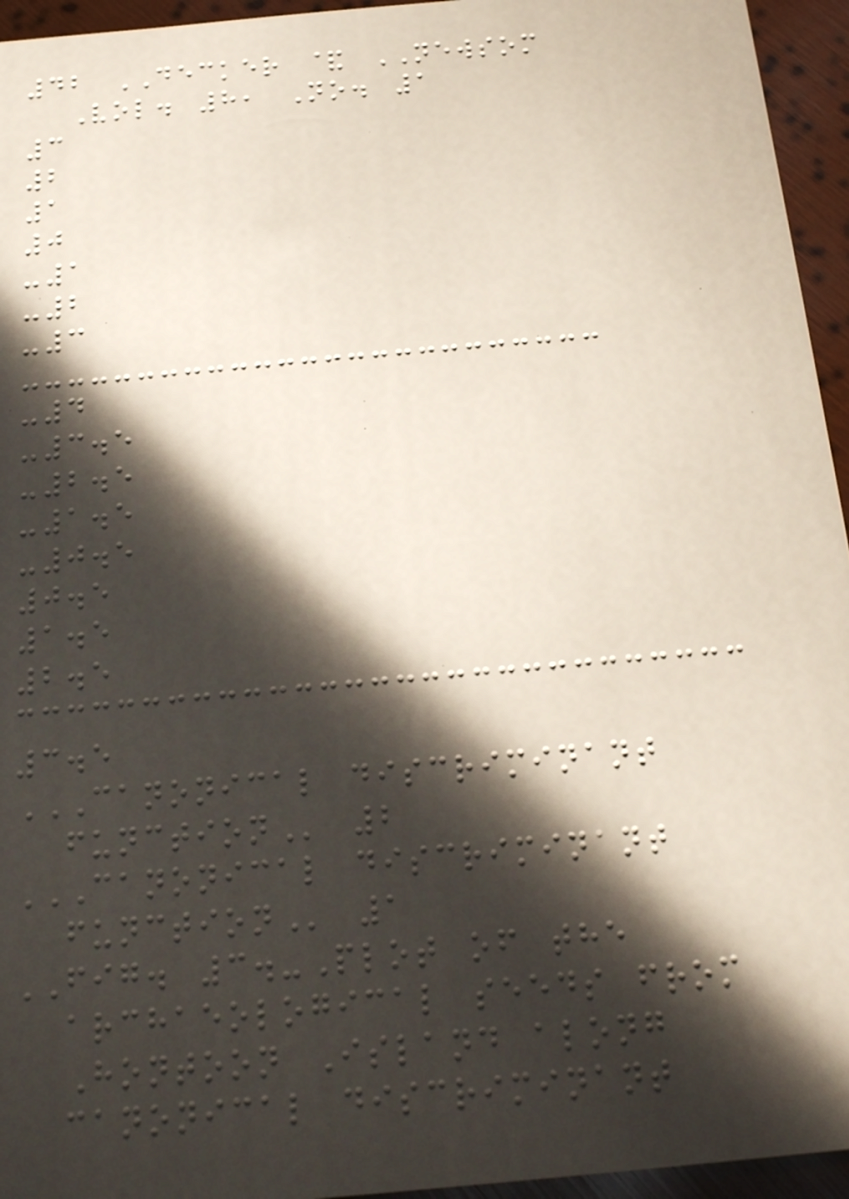42 DECKER & NEWSOM
Vol. 8, No. 1
3
2
1
0
-1
-2
-3
-4
-3.5
-2.5
-1.5
-0.5
0.5
1.5
2.5
3.5
CANONICAL DISCRIMINANT
FUNCTION 2
CANONICAL DISCRIMINANT
FUNCTION 1
FIG. 3.-Plot of the
archaeological seeds from
Hontoon Island along
canonical discriminant
